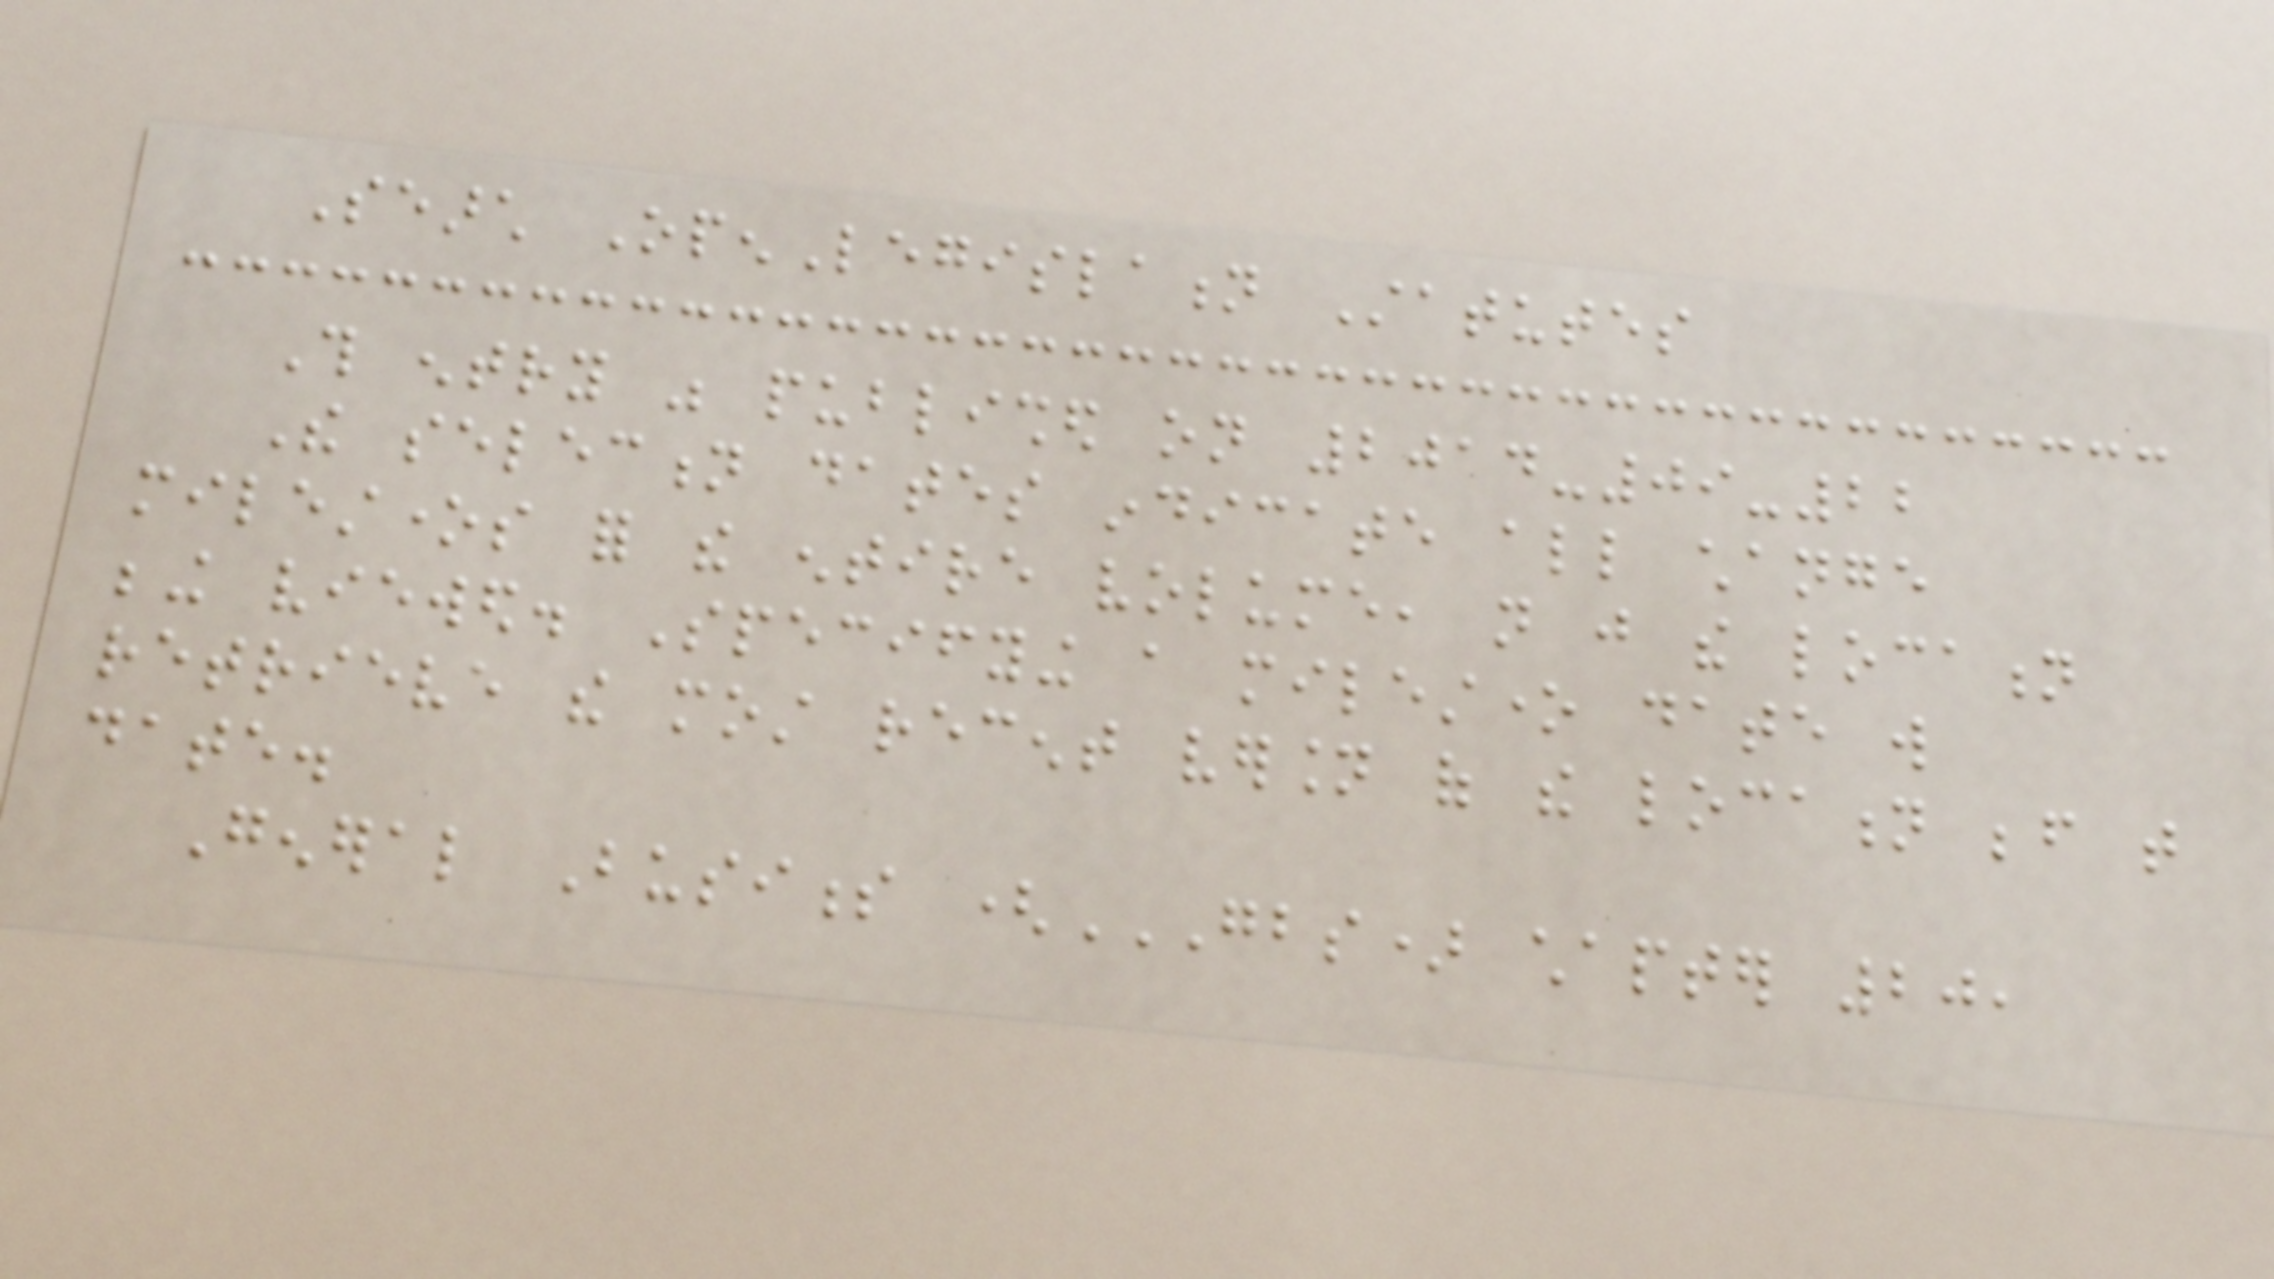Search OpenLegislation Statutes
This entry was published on 2014-09-22
The selection dates indicate all change
milestones for the entire volume, not just the location
being viewed. Specifying a milestone date will
retrieve the most recent version of the location before that
date.
General Business (GBS) CHAPTER 20,
